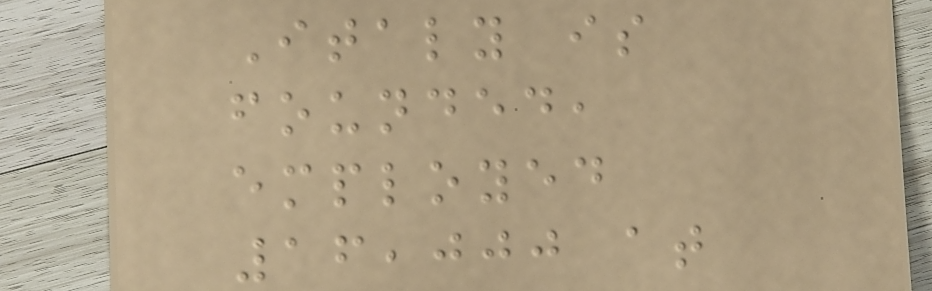Italy is
founded,
employed
16,000 at
